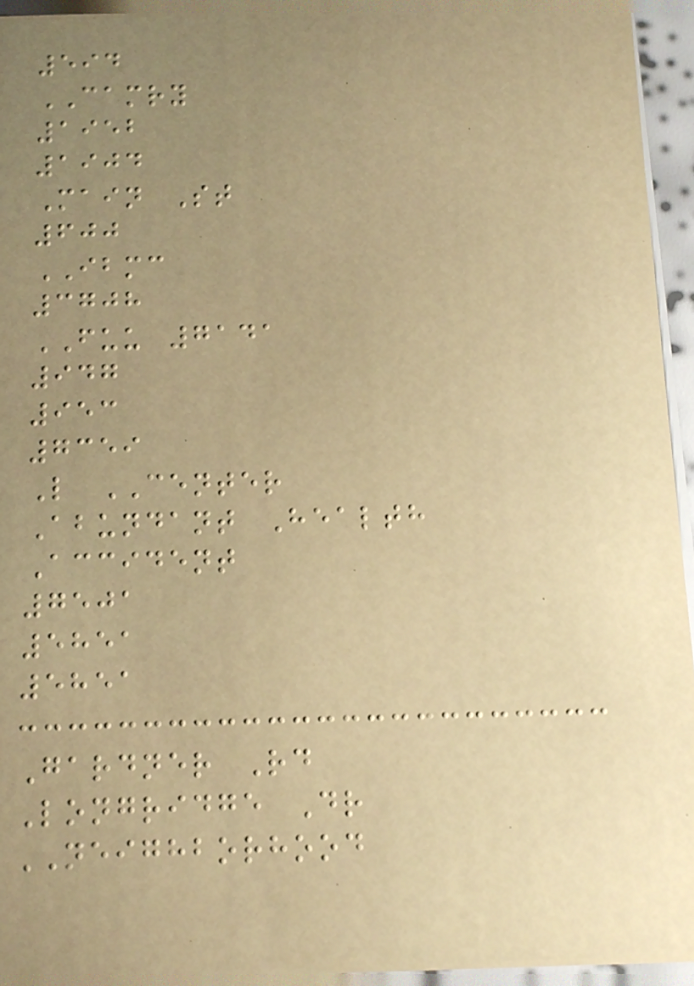594
CAMRY
1952
1904
Main St
600
IBMC
3708
FUU 7141
947
953
7359
L CENTER
Abundant Health
Accident
7501
5851
5851
Gardner Rd
Longridge Dr
NEIGHBORHOOD
